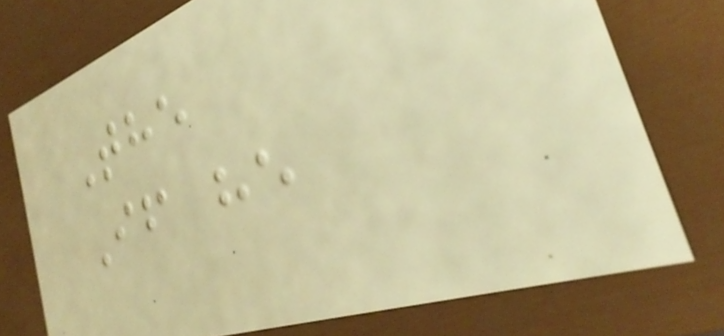The
If he
